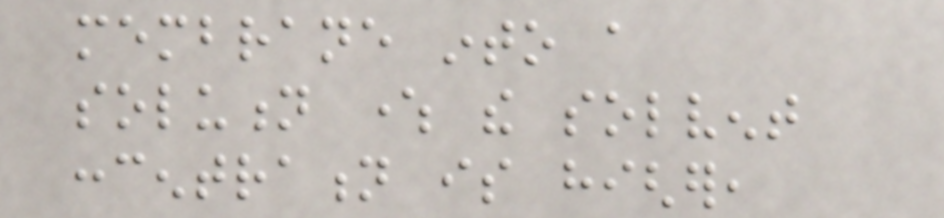membrane into a
solution where the solvent
concentration is higher,
